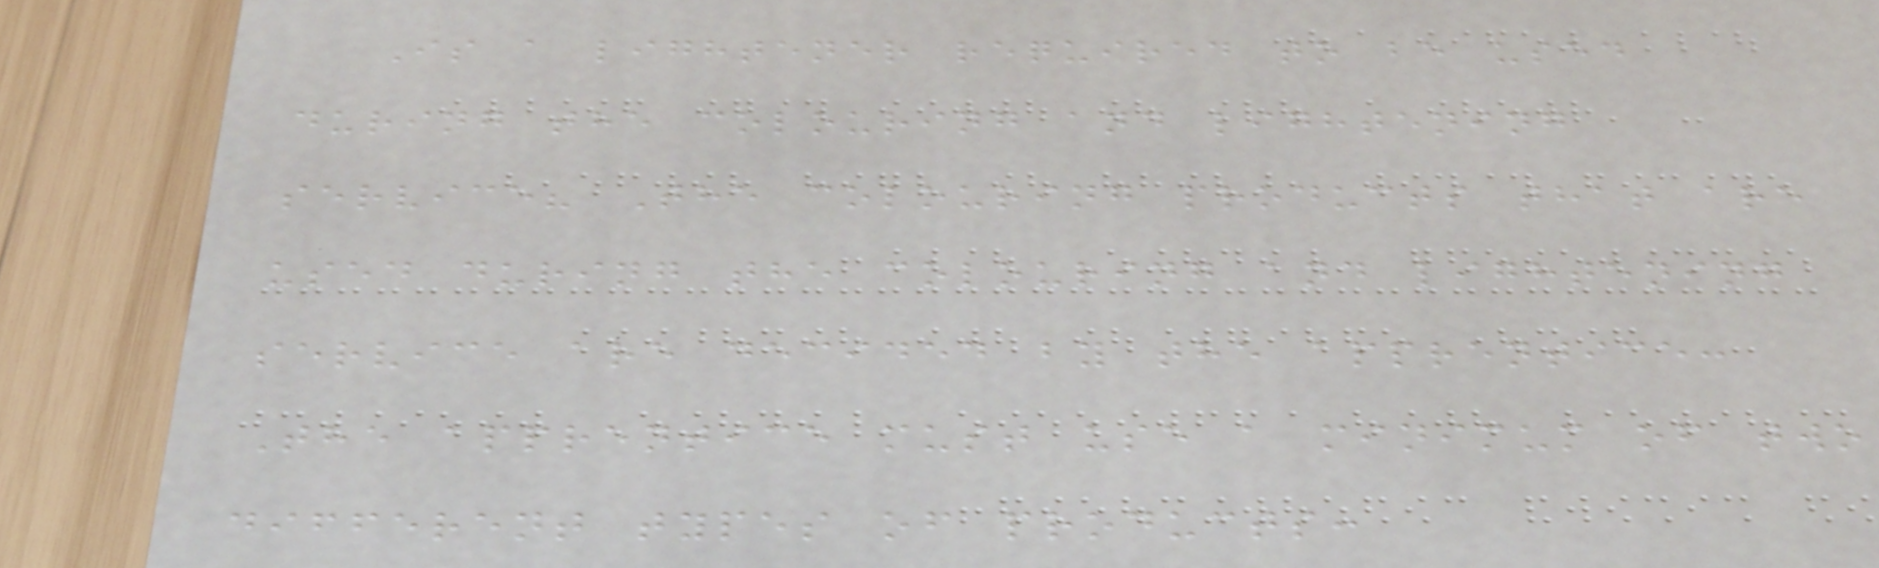Is a lightener required to be used
during the colouring and lightening
service? The colouring products that are
used during the colouring and lightening
service are decided by the apprentice:
The apprentice must use a minimum of two
different types of products:
